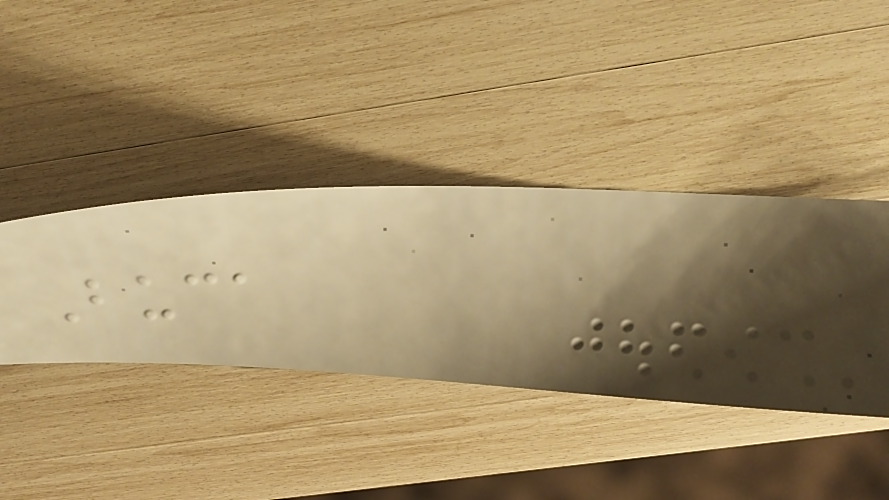Buca
